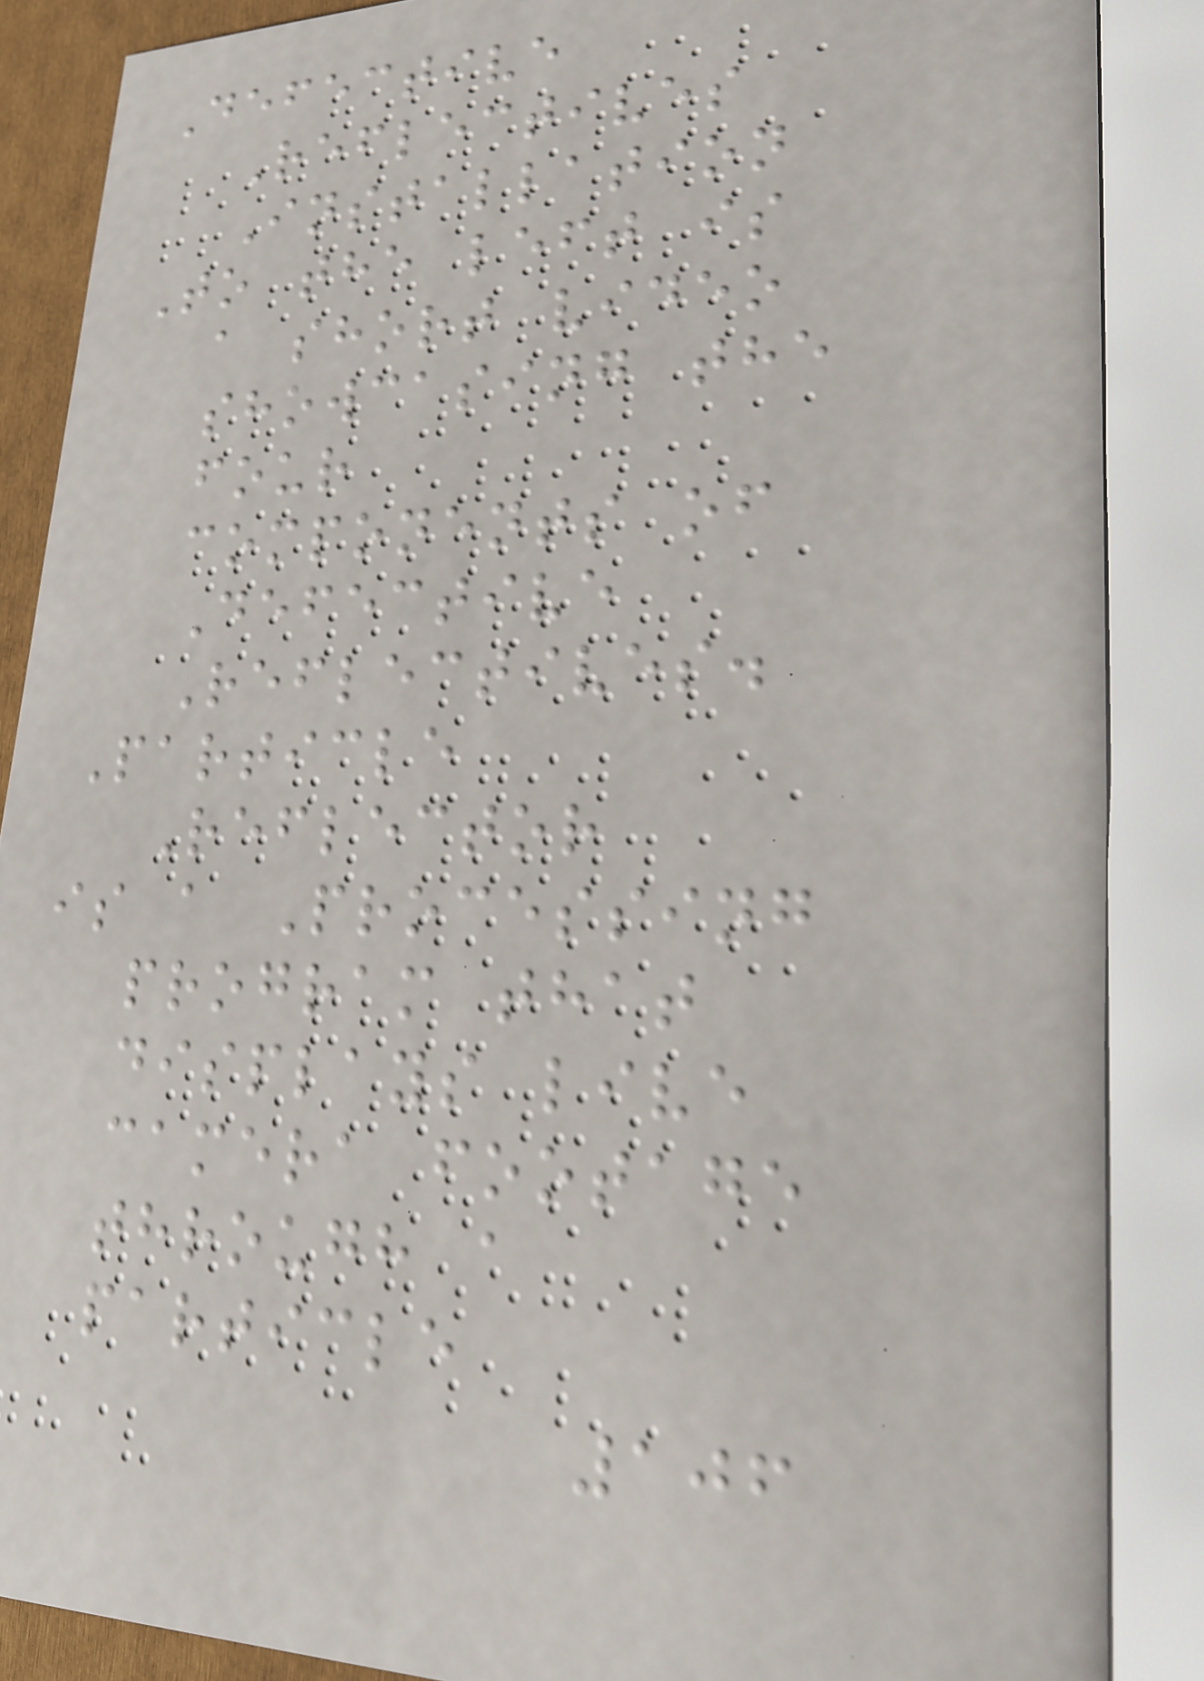Defective
Reflectives
Installation
To the left is
a short video
showcasing the
four
components of
Defective
Reflectives.
Particle
Reflector
is a Processing
program that
displays live
camera footage
through a
particle
106
